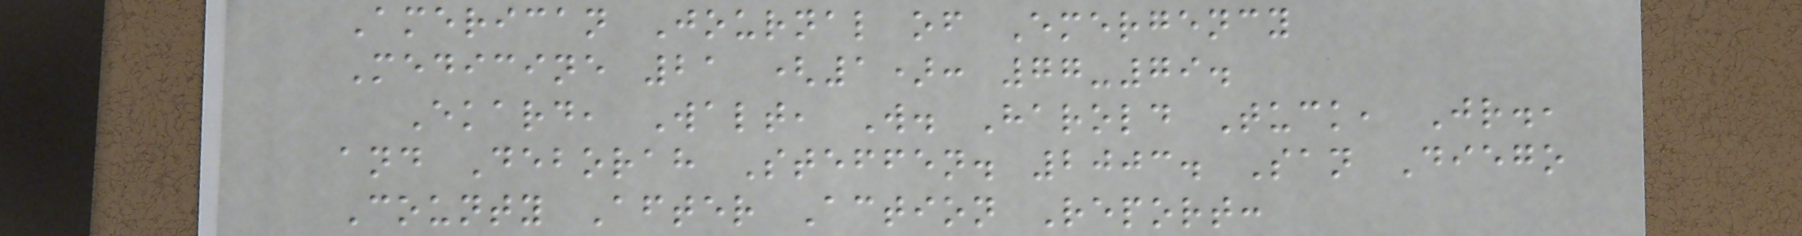American Journal of Emergency
Medicine 21 (1): 77-79.
Ekard, Walt, W. Harold Tuck, Jr.,
and Deborah Steffen. 2003. San Diego
County After Action Report:
